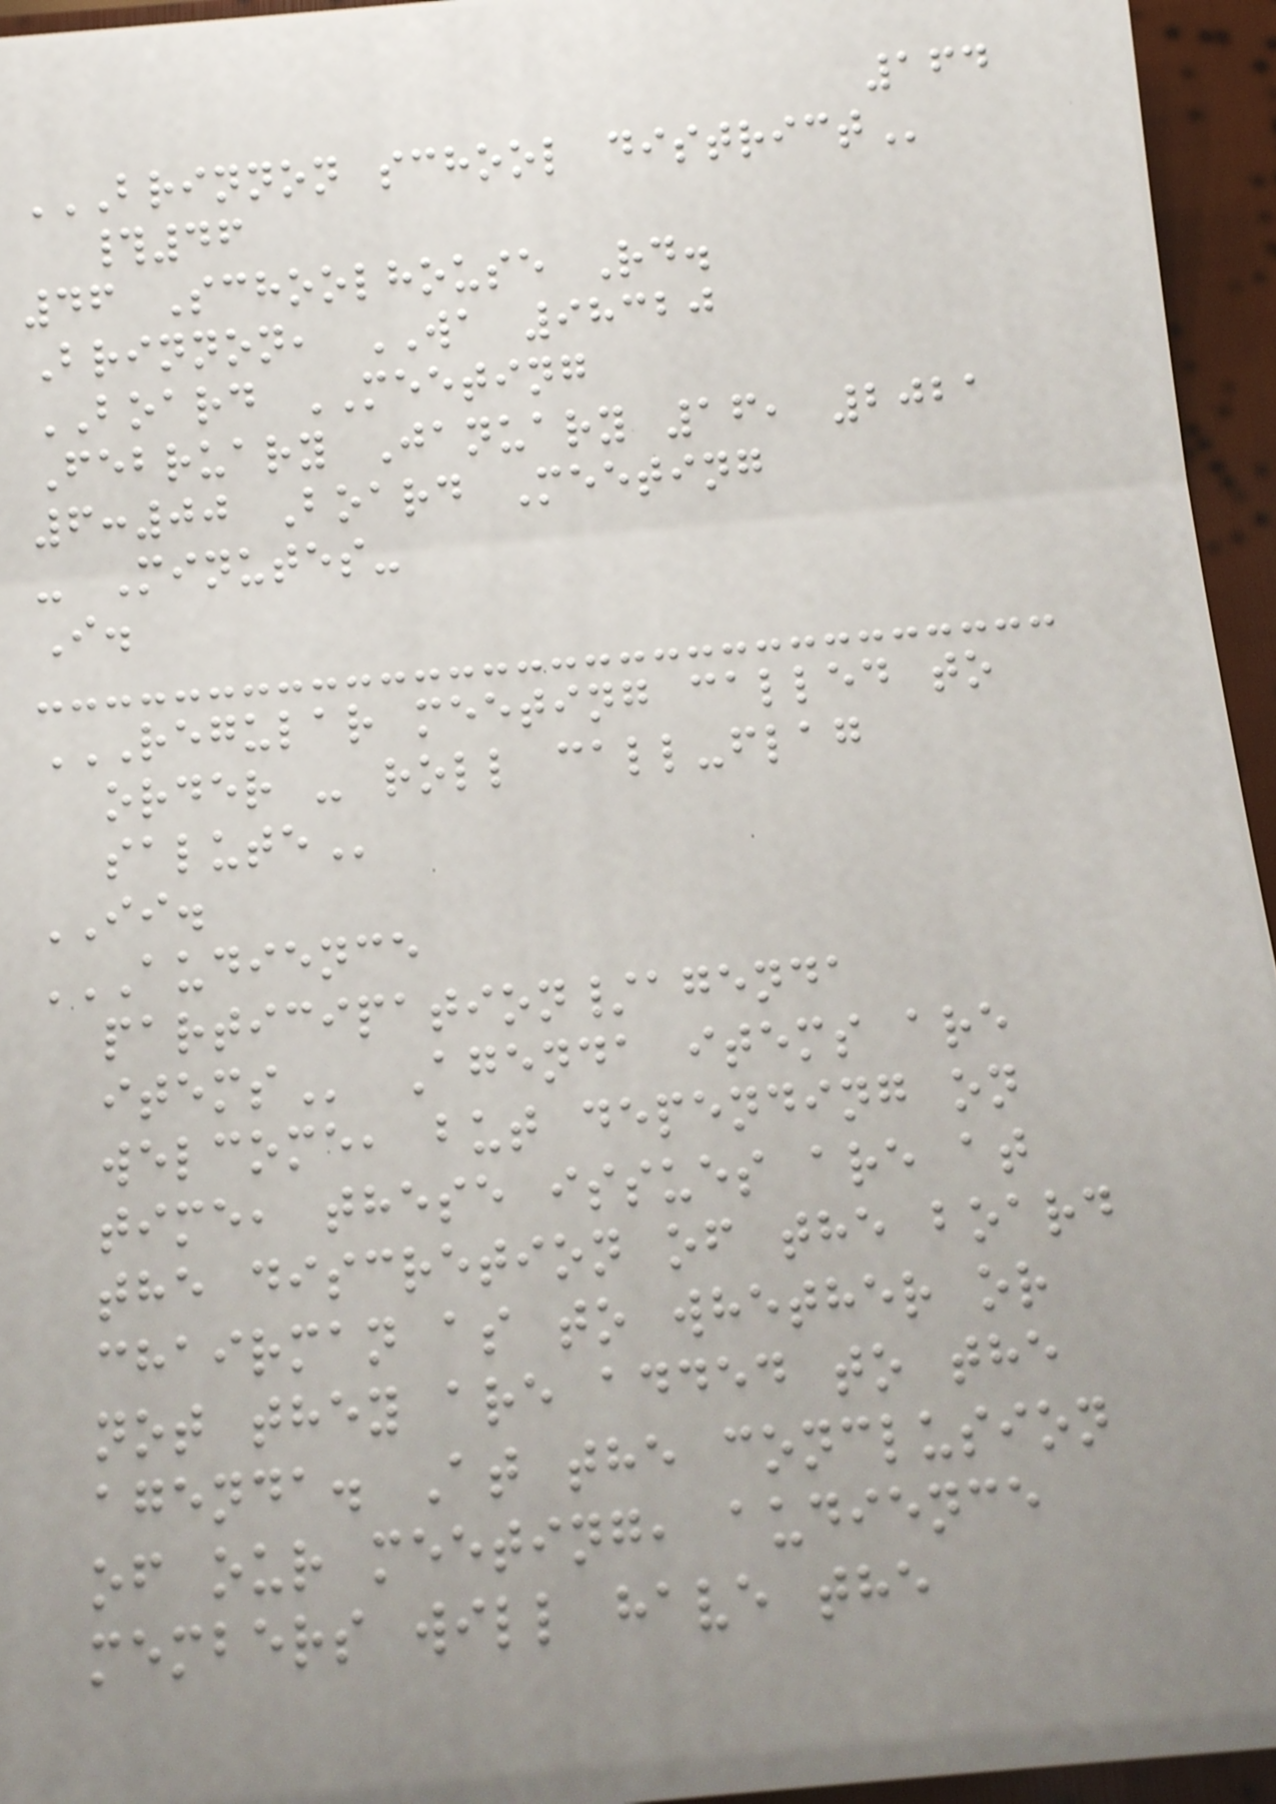164
BRINNON SCHOOL DISTRICT
#46
46 Schoolhouse Rd.
Brinnon, WA 98320
BOARD MEETING
February January 16, 2021
6:00 Board Meeting
- Minutes-
I.
REGULAR MEETING CALLED TO
ORDER - ROLL CALL-FLAG
SALUTE
II.
AUDIENCE
PARTICIPATION/AGENDA
ITEMS Agenda items are
welcome, but depending on
time, these issues are at
the discretion of the board
chairman as to whether or
not they are added to the
agenda. At the conclusion
of our meeting, audience
members will have the
